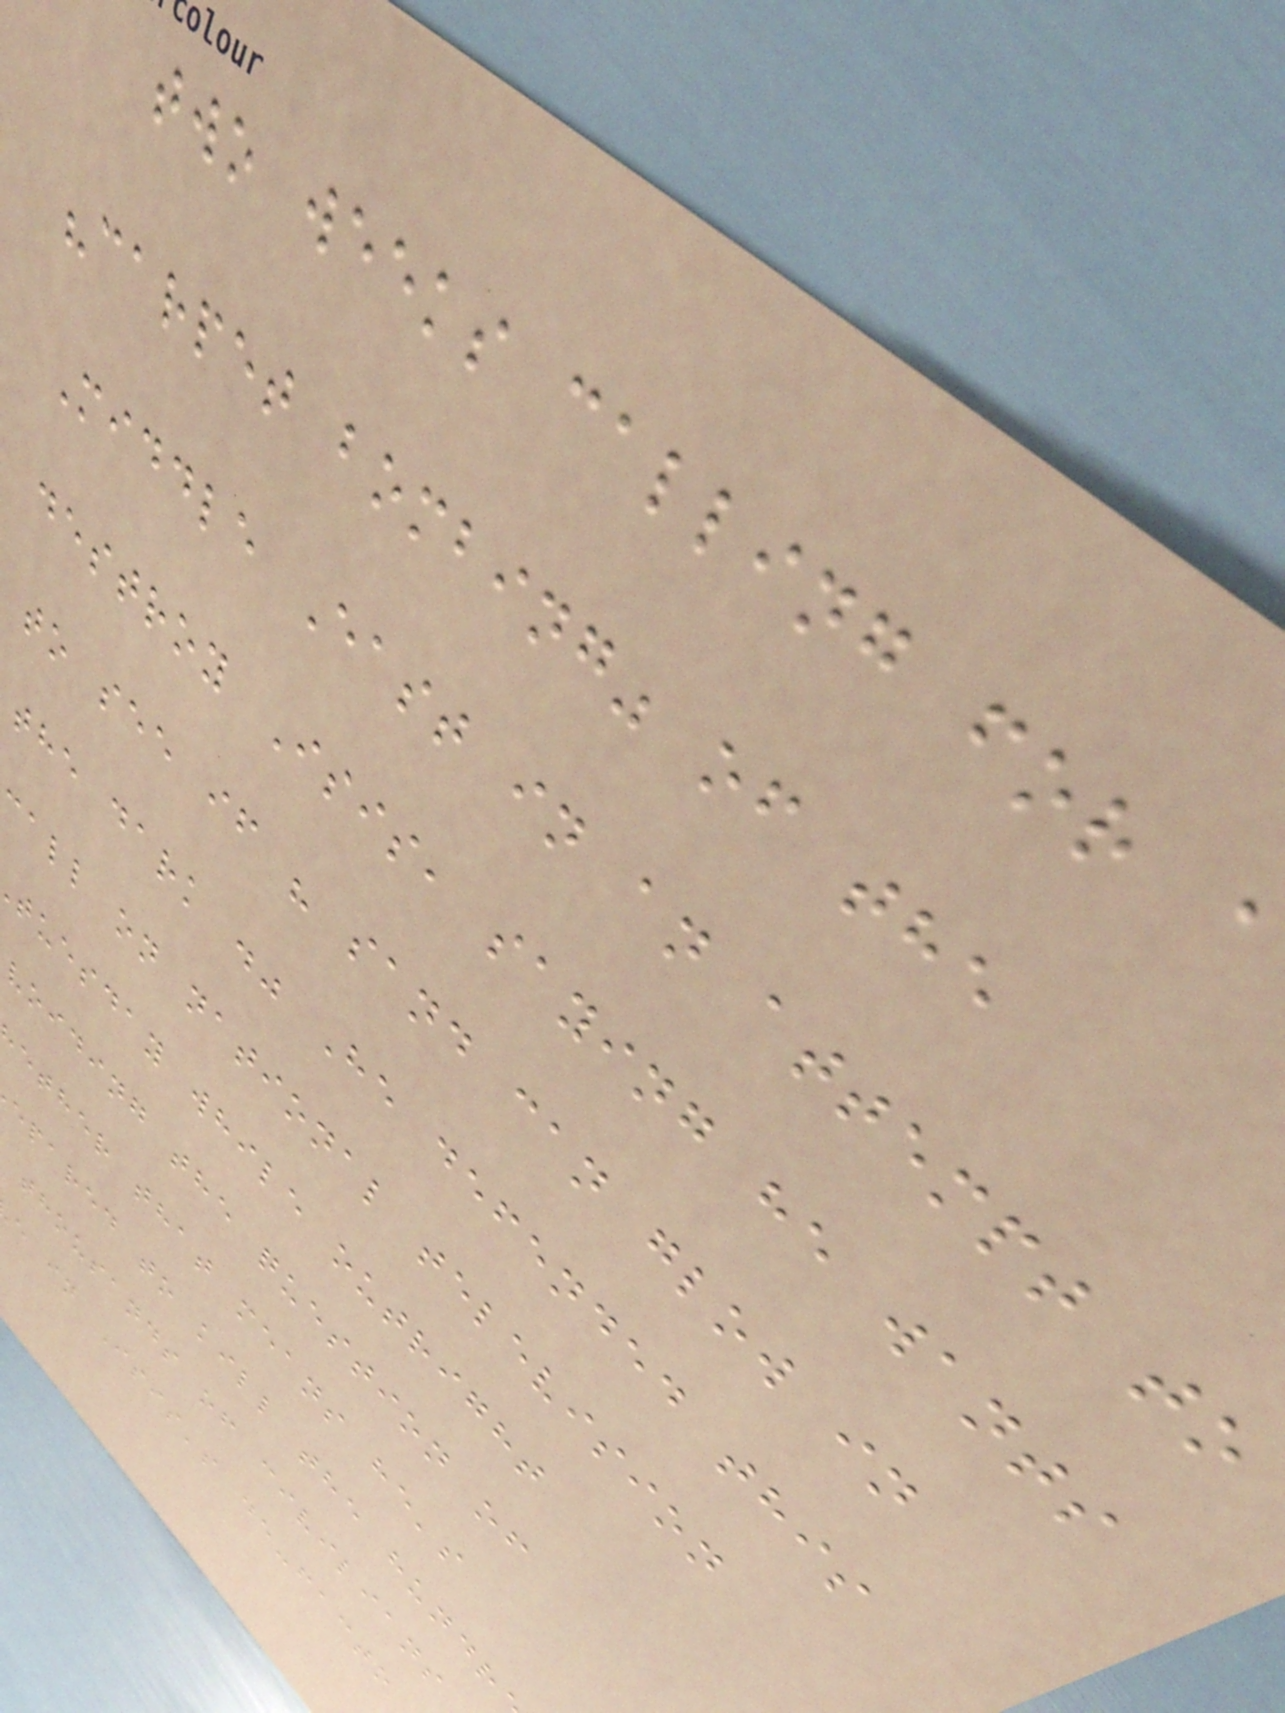two weeks calling for
"carpet bombing" of the
Middle East in an attempt to
destroy Isis, saying he wants
to see if " sand can glow in
the dark ." He defended this
call on national television
tuesday while outright
voiding the question of
ether that means he's
epared to kill the hundr
thousands of civilians
e in Isis's de-facto
